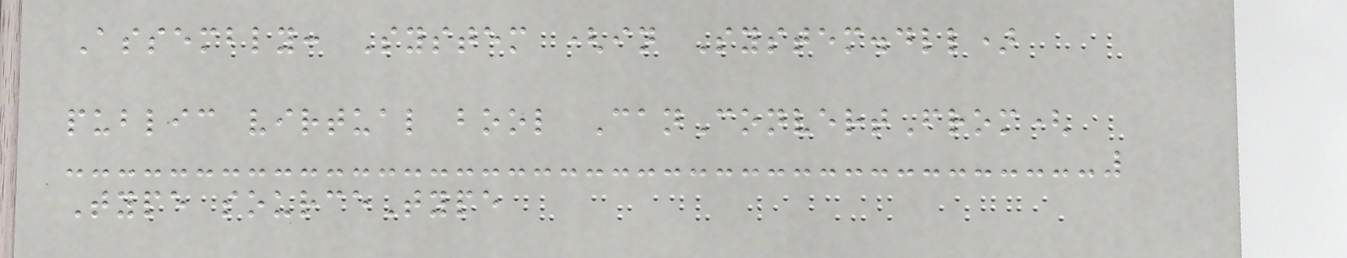Assembly: System (in System.dll)
public virtual bool CanConvertFrom(
Type sourceType
